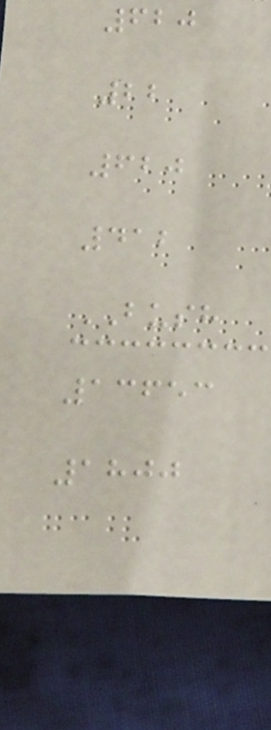620
22
620
412
BUSH
13653
1800
